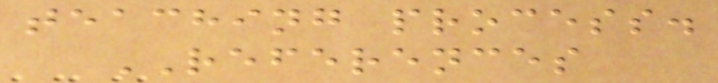teaching process.
REFERENCES
